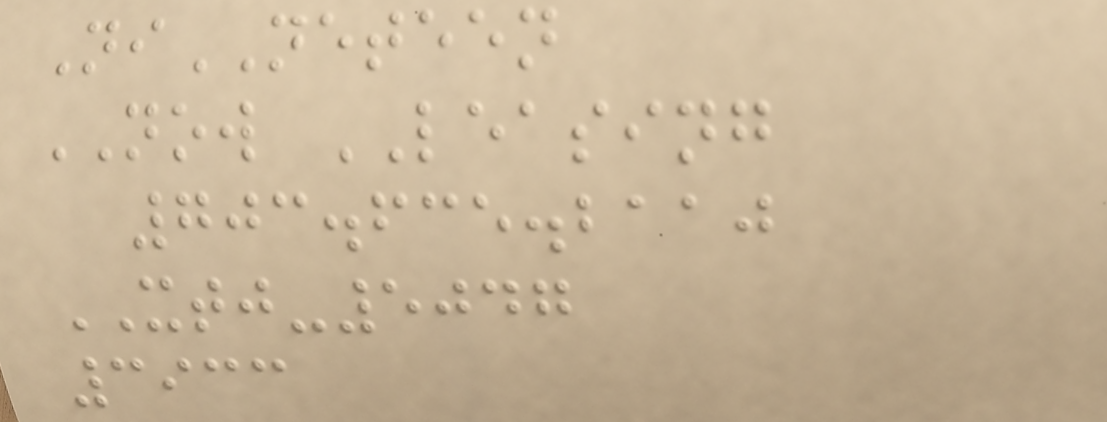NiNETEEN
NOW LEASING
703.635.2110
XTJ-5047
3933
